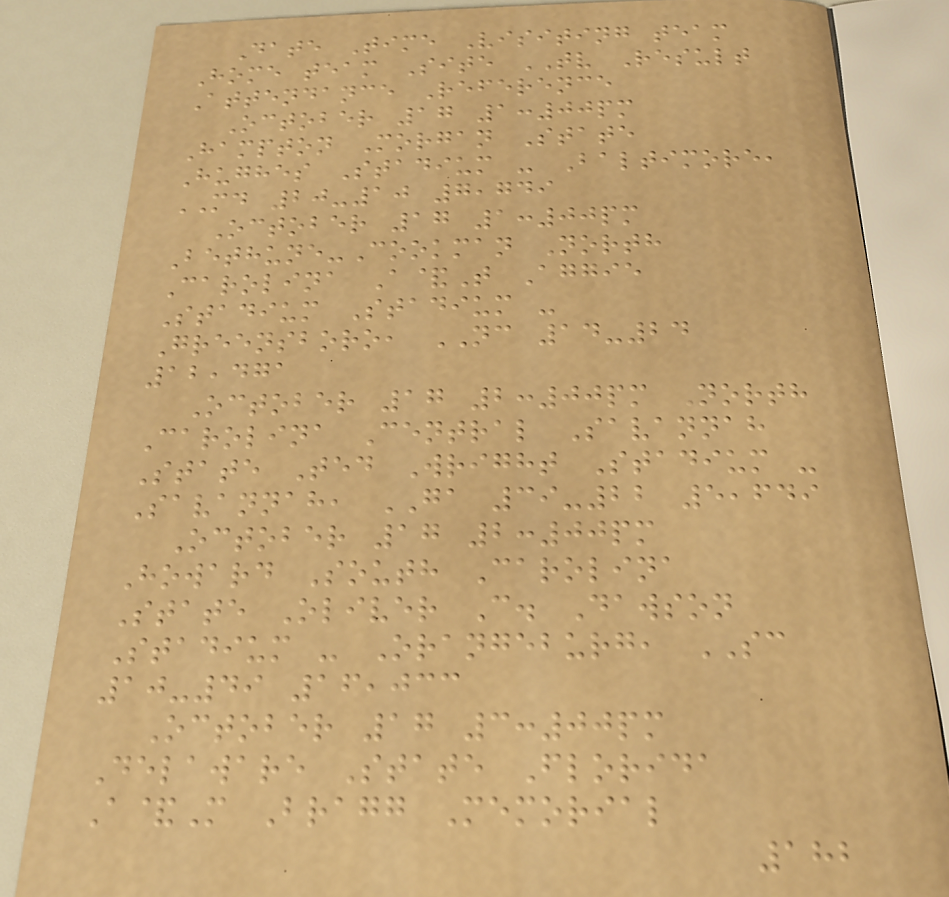Date Time Visiting team
Home team Site TV Result
Attendance Reference
October 17 1:00pm
Hampton Morgan State
Hughes Stadium - Baltimore,
MD 20-10 7,749
October 17 1:00pm
Bethune-Cookman North
Carolina A&T Aggie
Stadium Stadium -
Greensboro, NC 14-24
12,471
October 17 2:00pm North
Carolina Central Savannah
State Ted Wright Stadium -
Savannah, GA 39-22 5,649
October 17 2:00pm
Howard South Carolina
State Oliver C. Dawson
Stadium - Orangeburg, SC
10-49 16,033
October 17 3:00pm
Delaware State Florida
A&M Bragg Memorial
182
